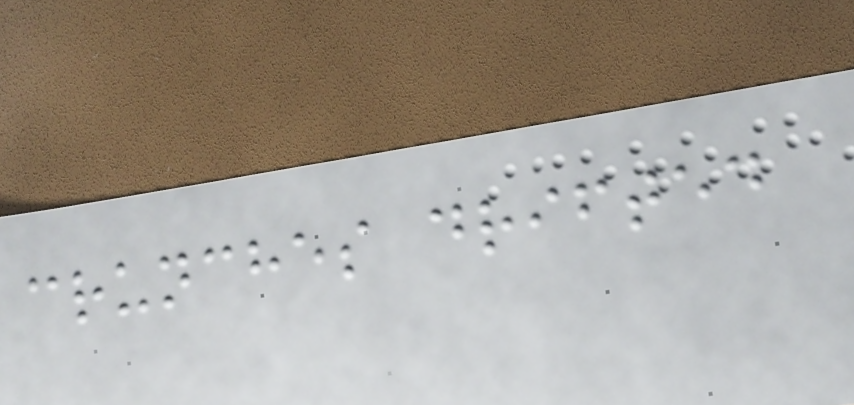crunches drifted
